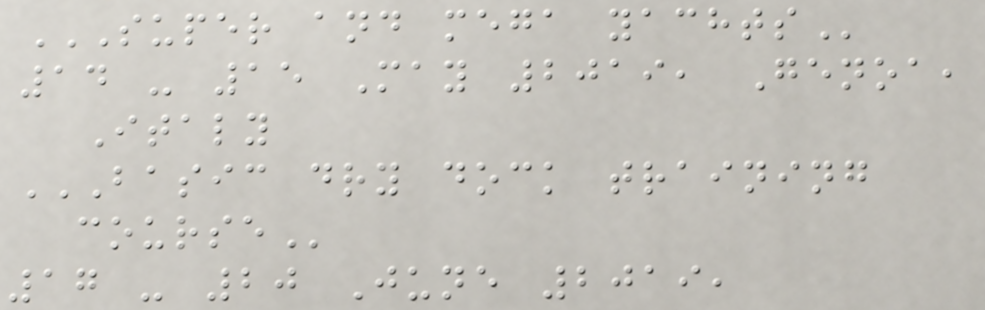SUPER AND MEGA YACHTS
14 - 15 May 2019, Genoa,
Italy
BASIC DRY DOCK TRAINING
COURSE
17 - 20 June 2019,
